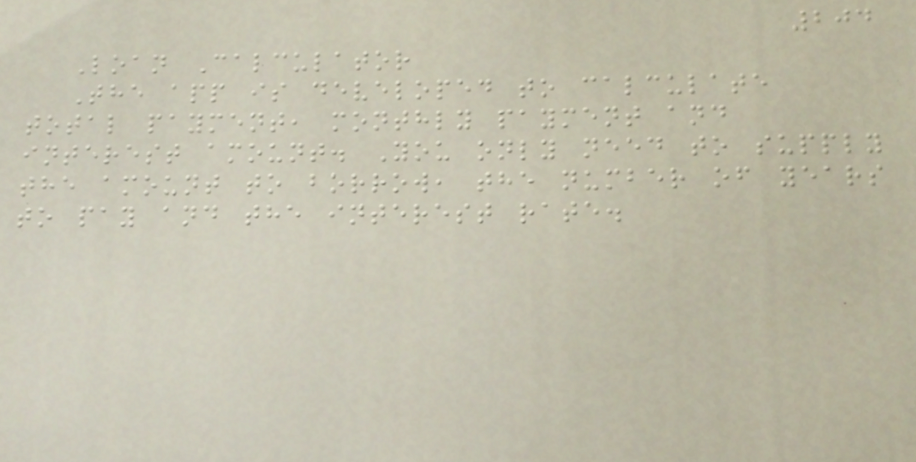204
Loan Calculator
The app is developed to calculate
total payment, monthly payment and
interest amount. You only need to supply
the amount to borrow, the number of years
to pay and the interest rate.
